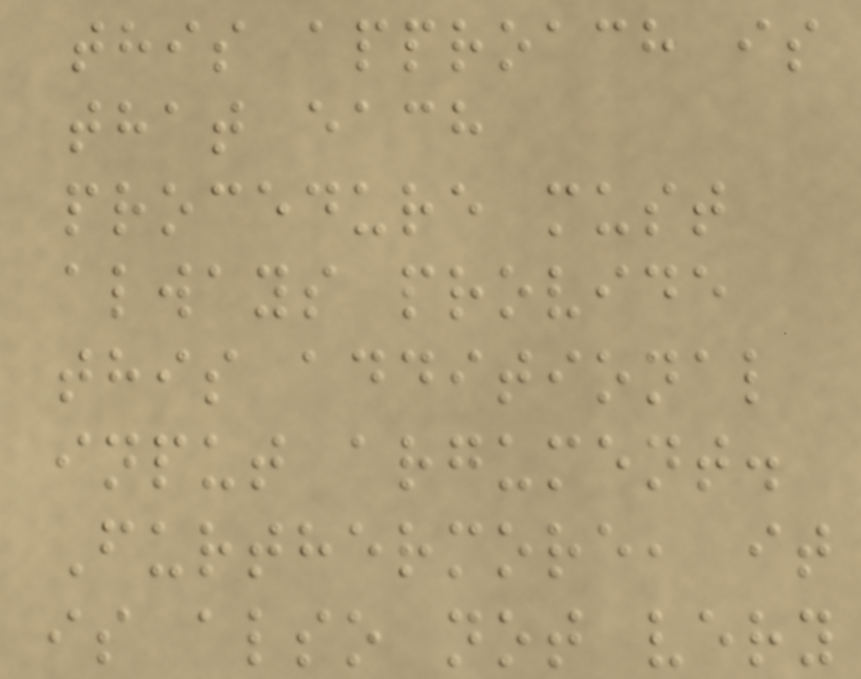this approach is
that each
procedure must
always provide
this additional
input argument.
Furthermore, it
is also not very
